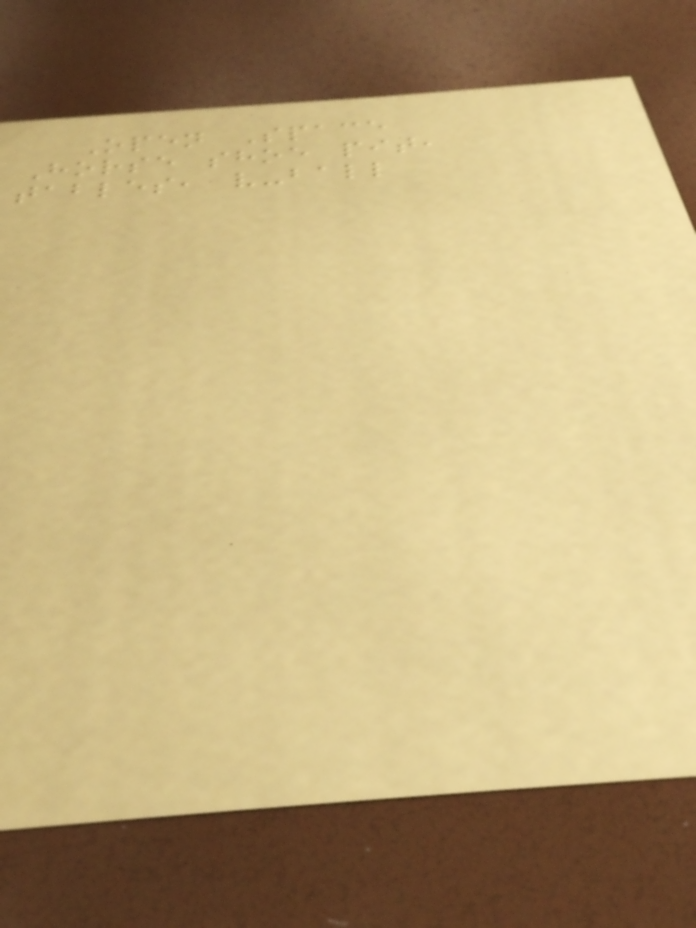Open Space
Horse shoe pit,
tables, v-ball
